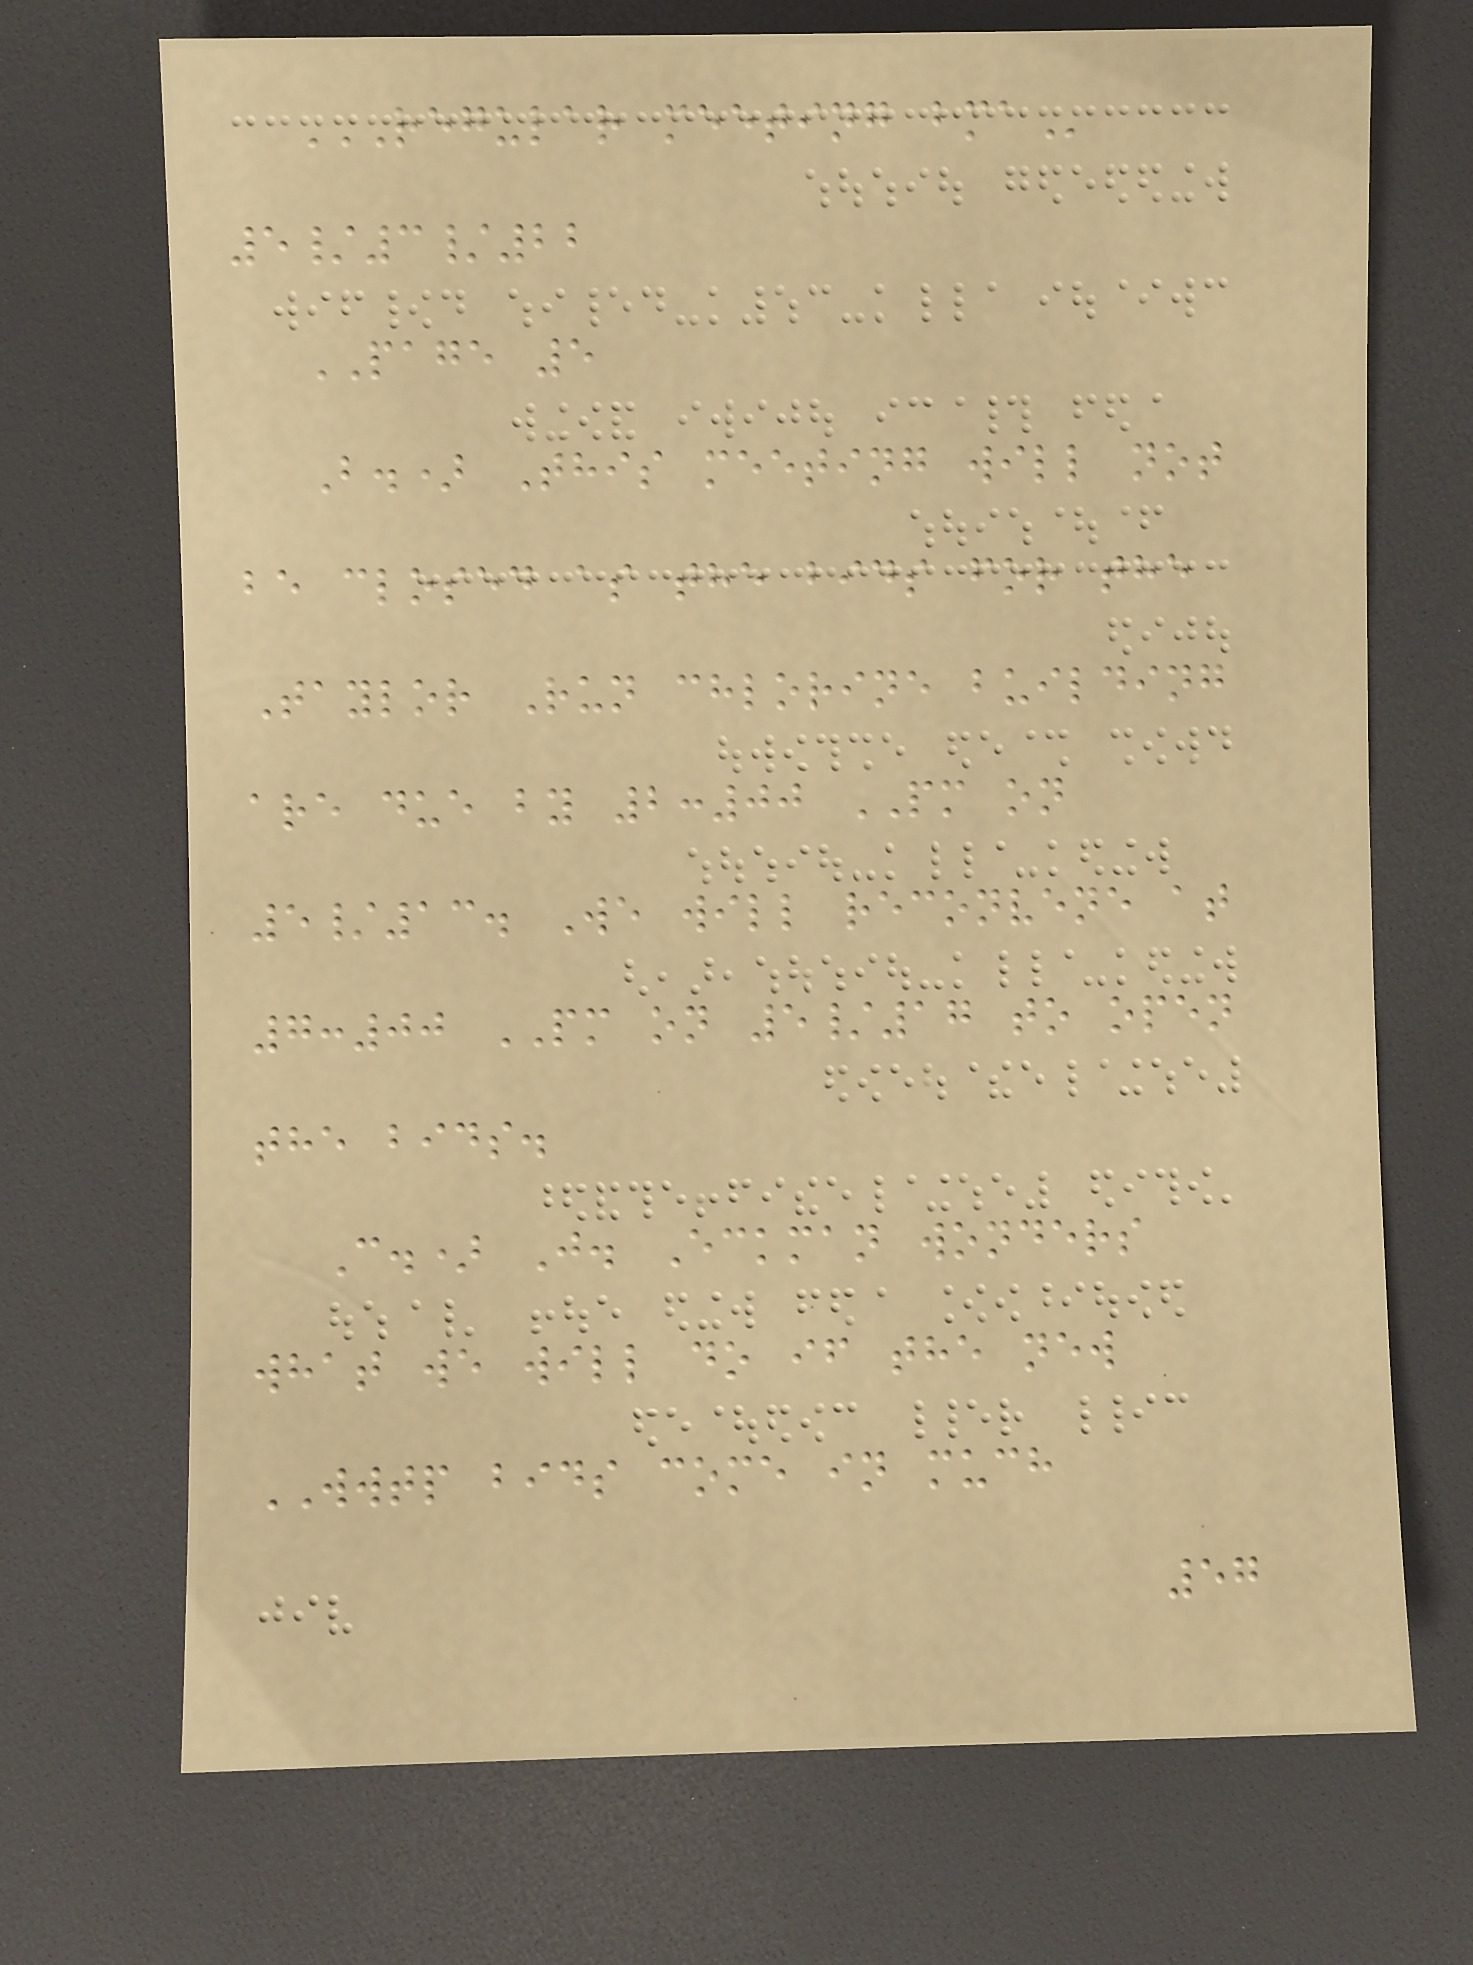REGULAR MEETING BMA
5/3/22
PAGE 5
B.) This meeting will not
be closed as the bids for the
Taylor Run chlorine building
are due by 2:00 PM on
5/13. We will reconvene at
7:00 PM on 5/17 to open
the bids.
C.) J. Eckman wonders
what we will do if the new
WWTP bids come in much
57
